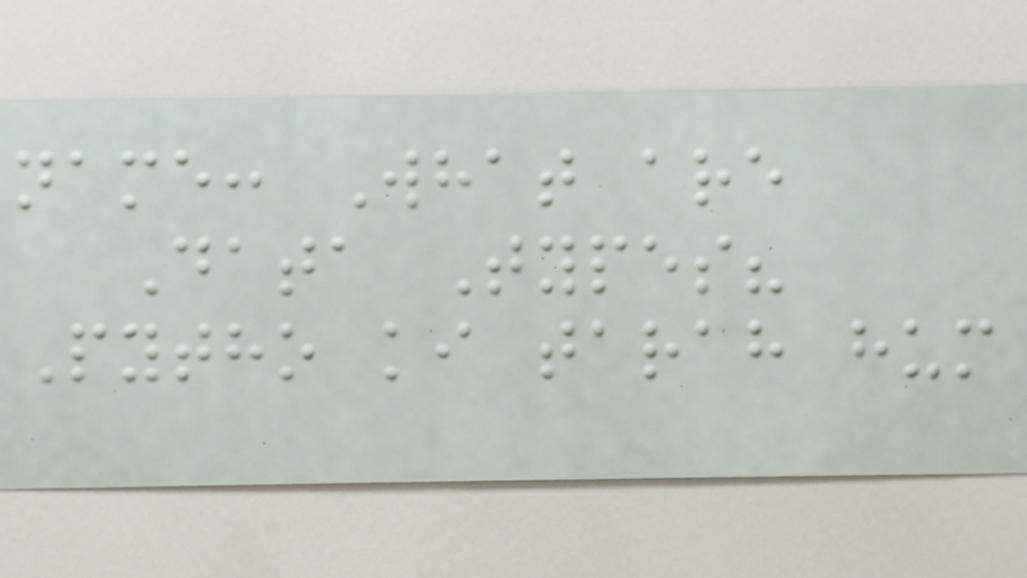name: What are
Data Types?
Pytho ki tarah hum
